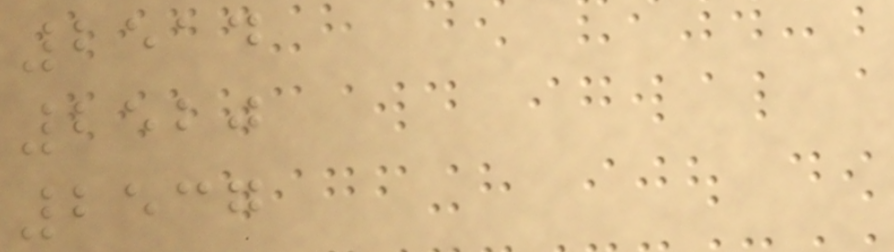2514
2520
2537
